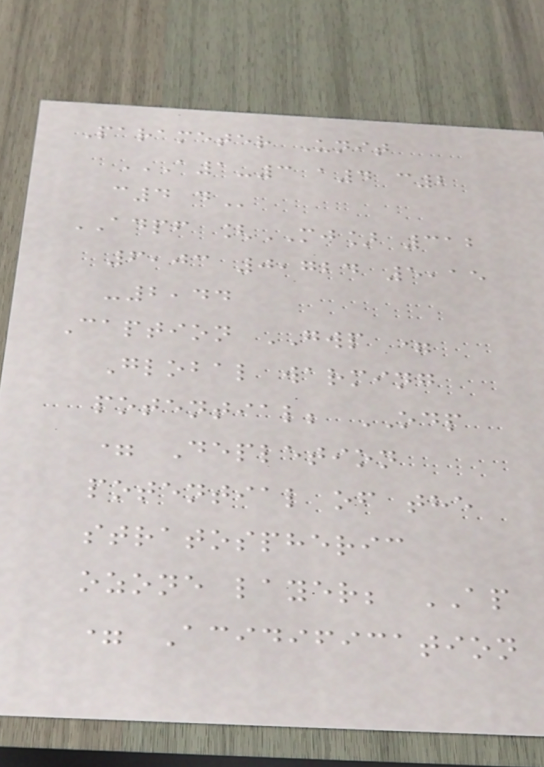Parameter Unit
A1-3 A4 C2
C4 D
ADPF [MJ] 312
6,03 0,724 5,15
-2,44
Caption GWP =
Global warming
potential; ODP
= Depletion
potential of the
stratospheric
ozone layer; AP
= Acidification
